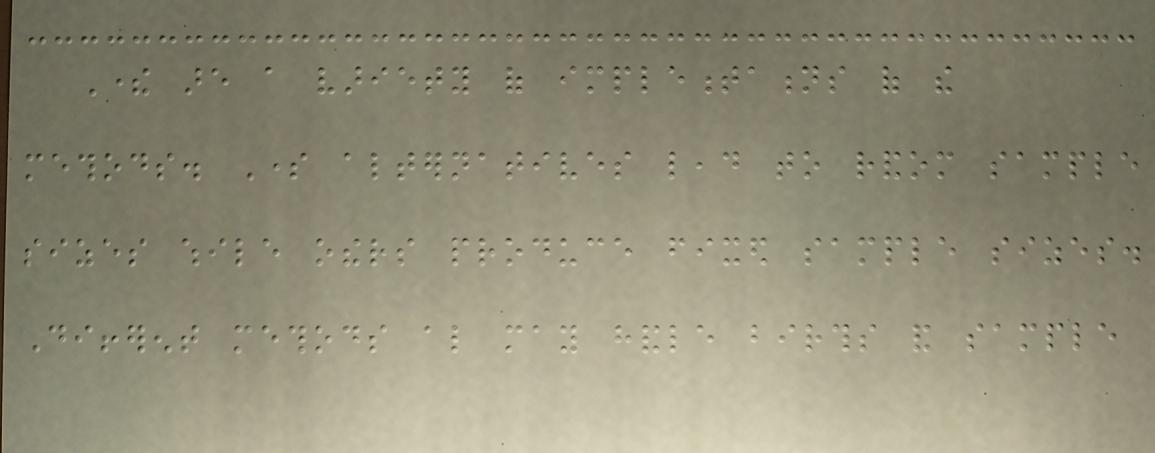There are a variety of implementations of the
methods. Some alternatives lead to random sample
sizes while others produce fixed sample sizes.
Different methods also may handle births and sample
